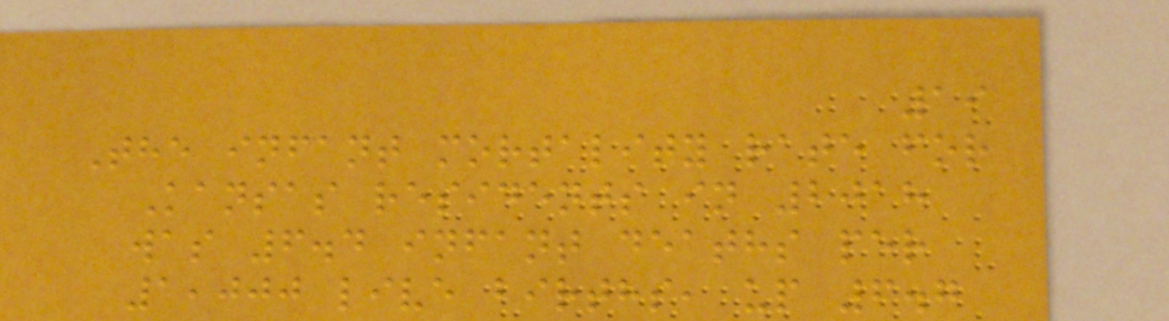19
The infant mortality rate for
Kansas residents in 2018
was 6.4 infant deaths per
1,000 live births, up 6.7
